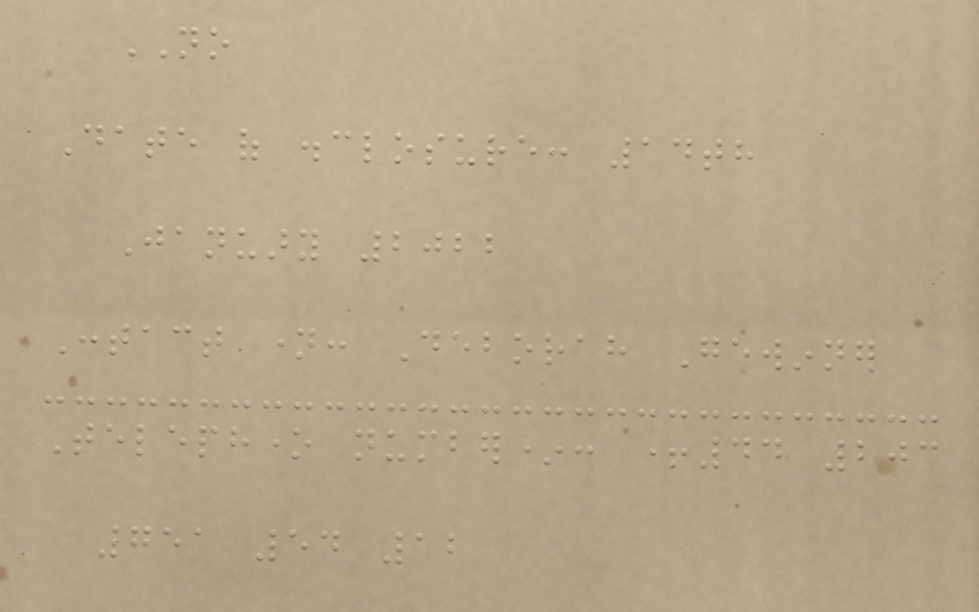NO
Date of disclosure: 14th
January 2022
Contact name: Deborah Gewinner
Telephone number*: +44 203
751 54 12
